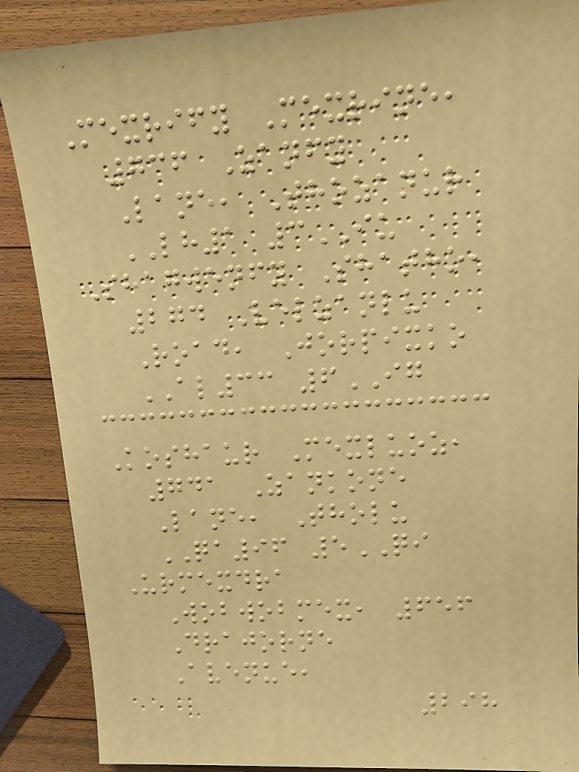Mexrify Mexrine,
736 Zanfy
Lane, Thozanur
LH1 3IU
Shagwenfy Shatho,
274 Velzanlu
Road, Jorpixko
AL33 6IG
Koshaur Mexluoz,
741 Zankone
Lane, Tholu
QA96 5QI
Urmexdra
Wobwobmex, 656
Drajorne
Avenue,
298
